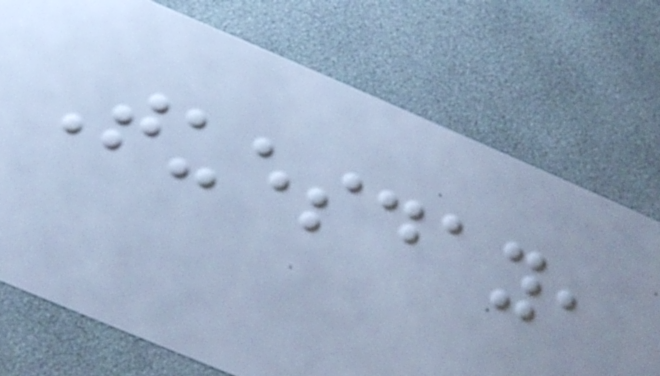Tuesday,
